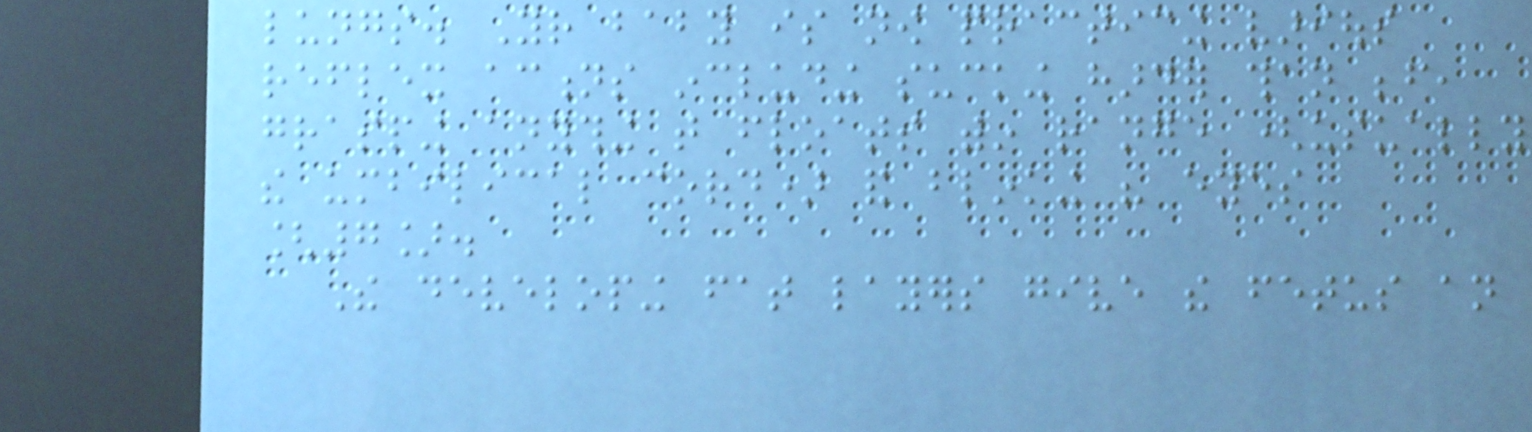lungs. Your baby is now practicing various
reflex actions including sucking harder than before,
grasping anything that floats within range (usually
the umbilical cord) and blinking his eyes
[7].
The developing fat layers give the fetus an
